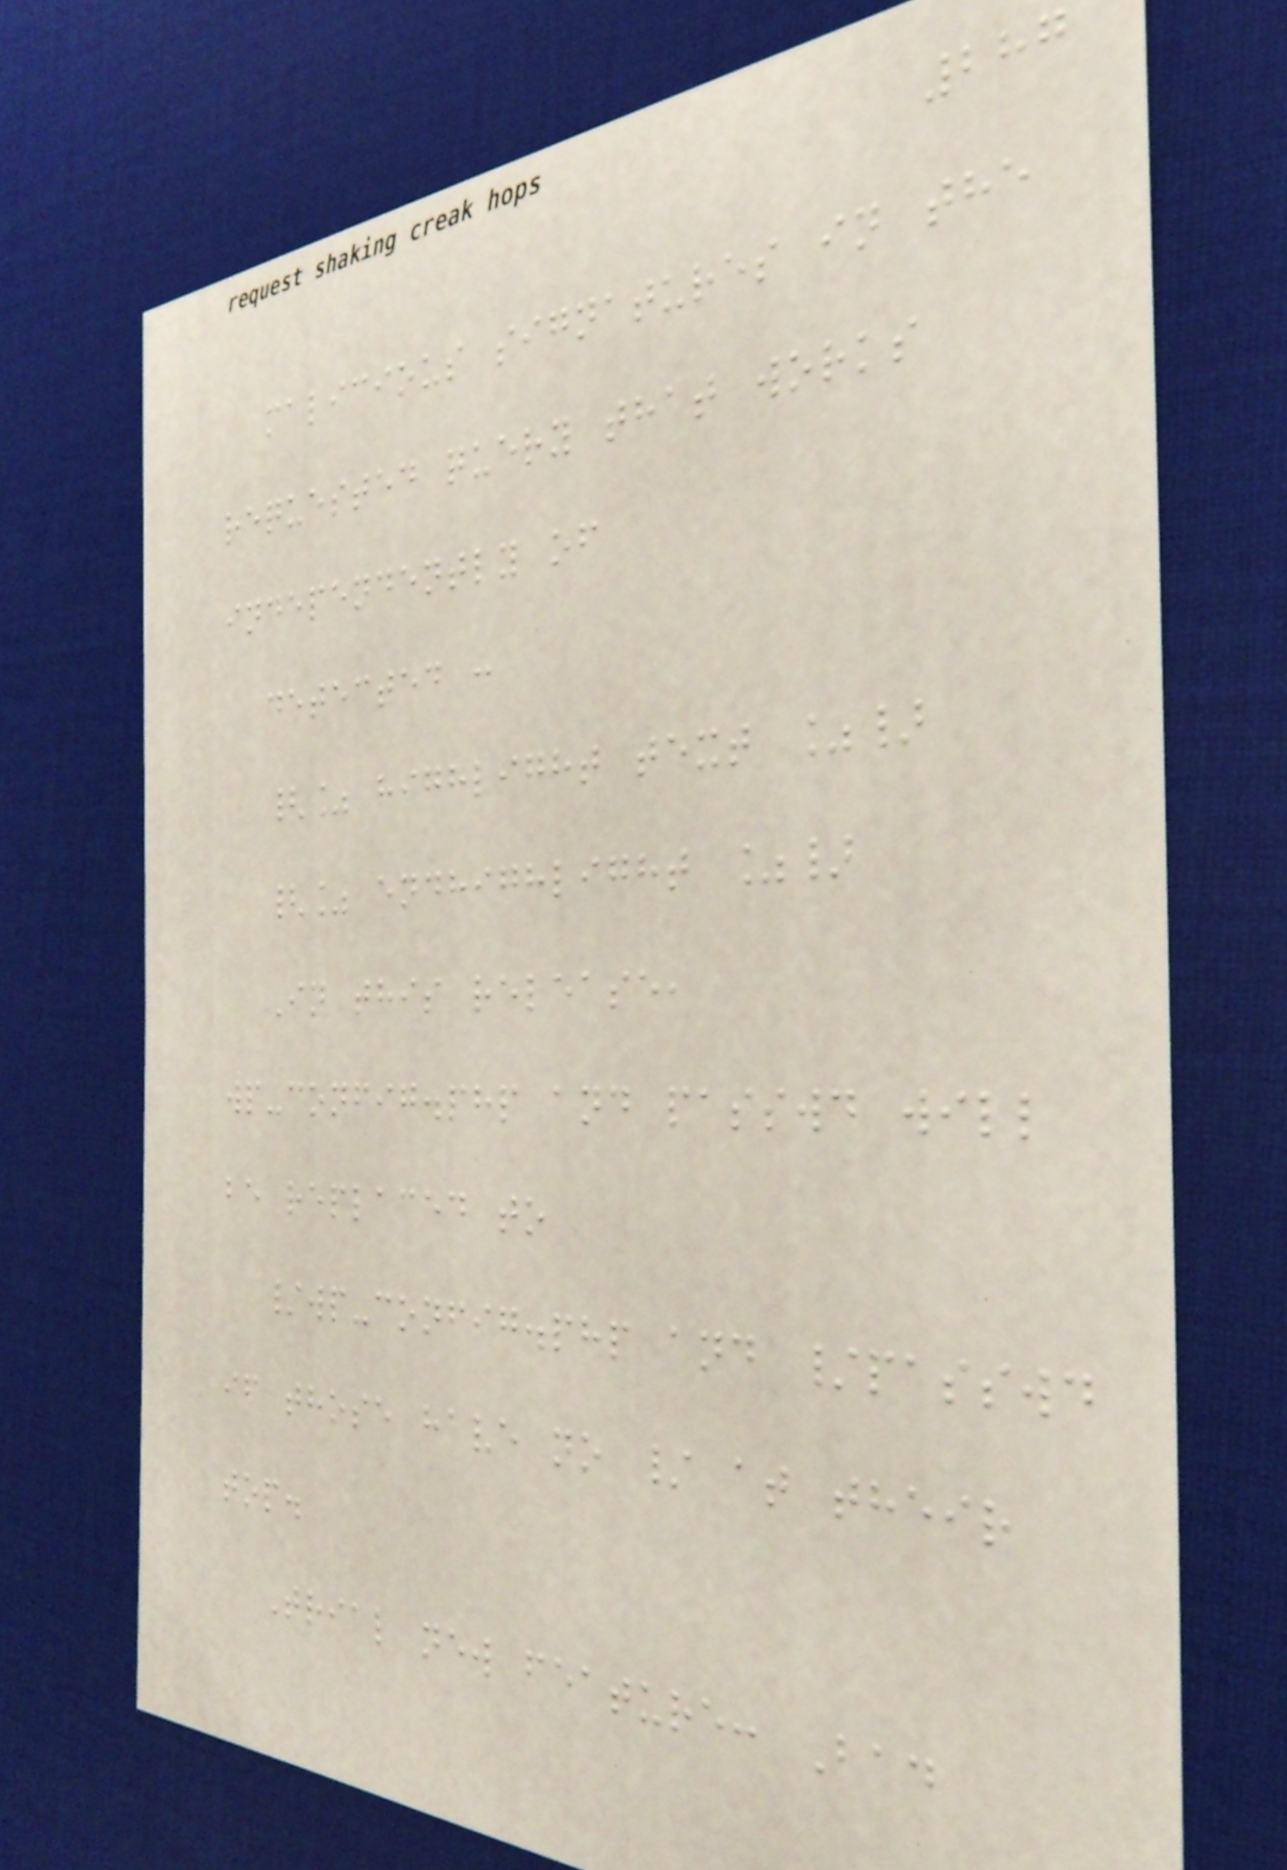287
malicious signatures in the
requested query that works
independently of
detected :
{% highlight text %}
{% endhighlight %}
In this release,
wp-config.php and passwd will
be replaced to
/wp-config.php and /passwd
if those have no / at their
top.
Trial new feature: Bad
